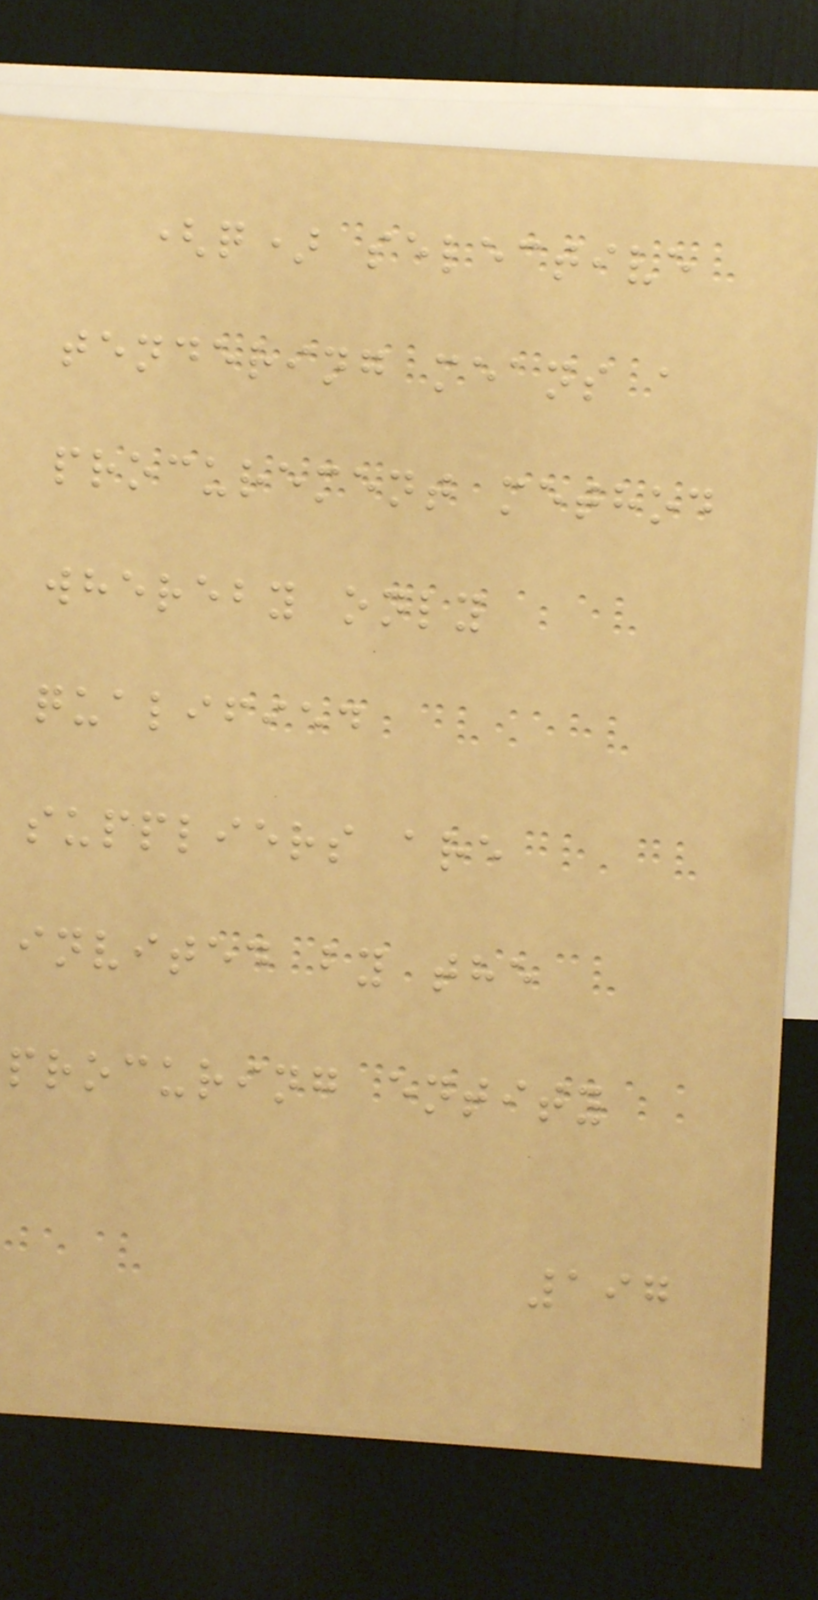(q) selective
tendering means a
procurement method
whereby only
qualified
suppliers are
invited by the
procuring entity
197
